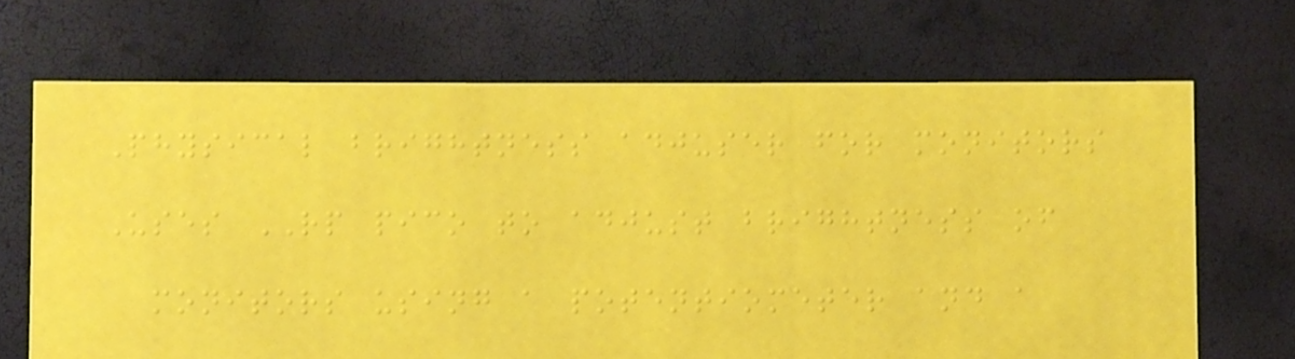Physical brightness adjuser for monitors
Uses RP pico to adjust brightness of
monitors using a potentiometer and a
